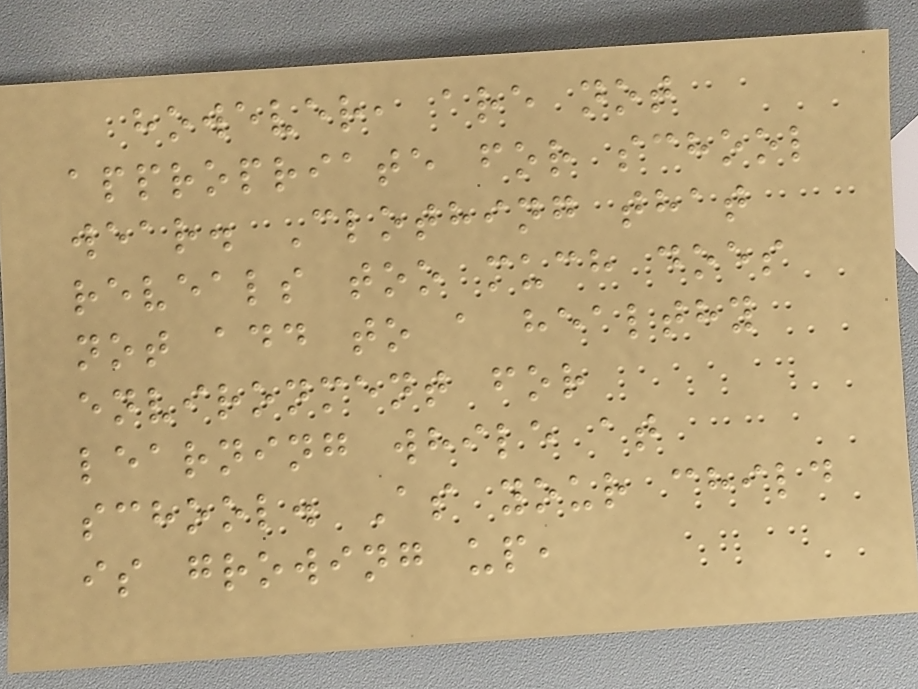however, are not
appropriate for school
wear. Clothing that
reveals too much does
not add to a healthy
environment for
learning while at
school. As your child
is growing up,
